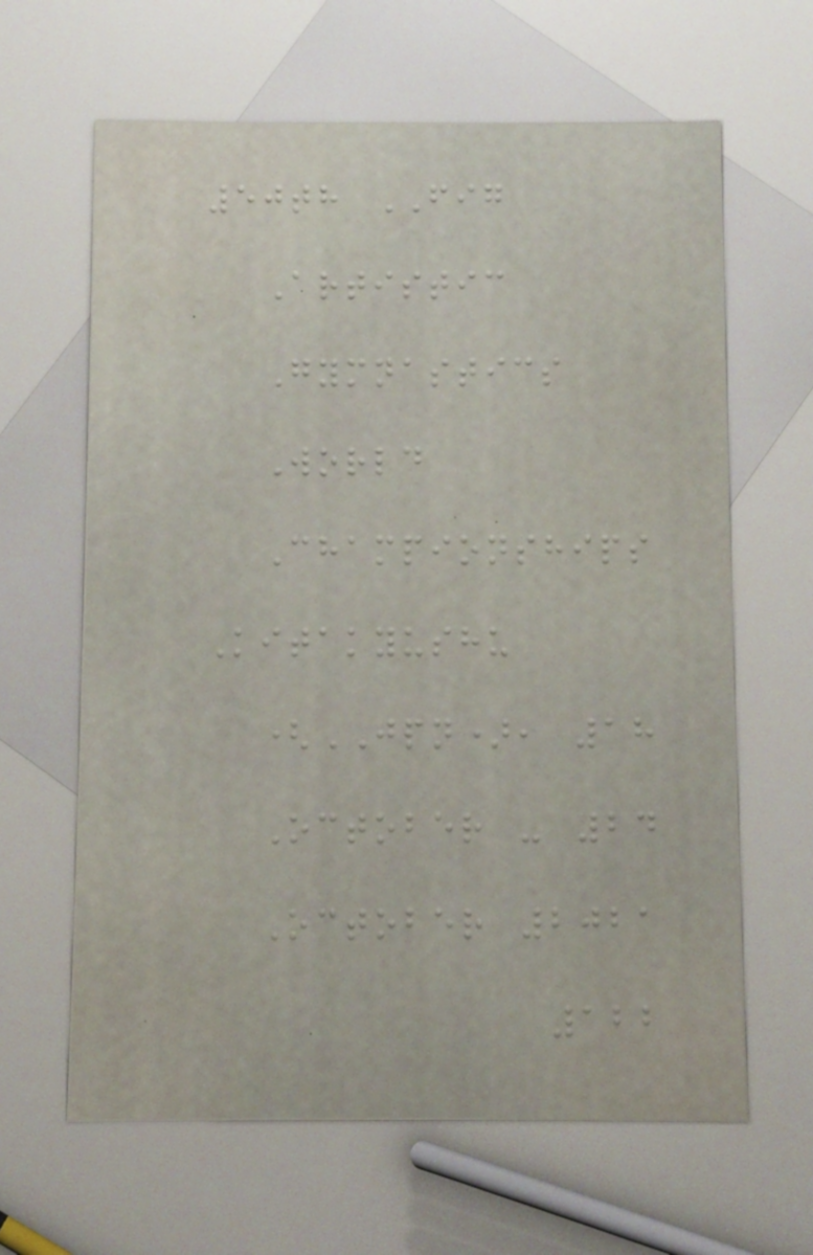50th FIG
Artistic
Gymnastics
World
Championships
Kitakyushu
(JPN), 18
October - 24
October 2021
122
